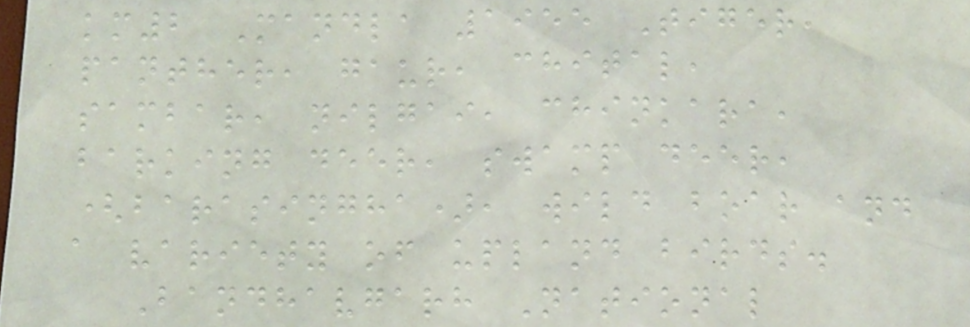km2 Mandla 1955 Tiger,
panther, gaur, chital,
sambar, nilgai, chinkara,
barking deer, swamp deer,
(barasingha), wild boar and
a variety of upland birds.
Bandhavgarh National
